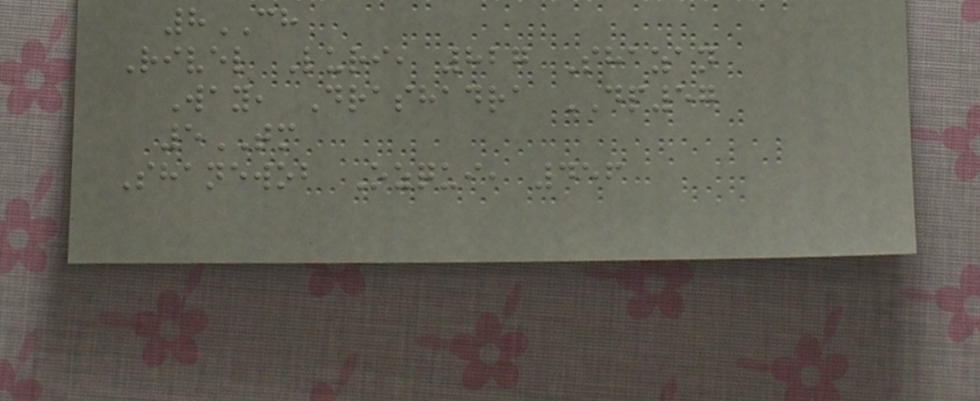8CH
Rivel Luri, 827 Shazan
Way, Drashadra DP57
5TM
Shanewob Ozqui, 456
